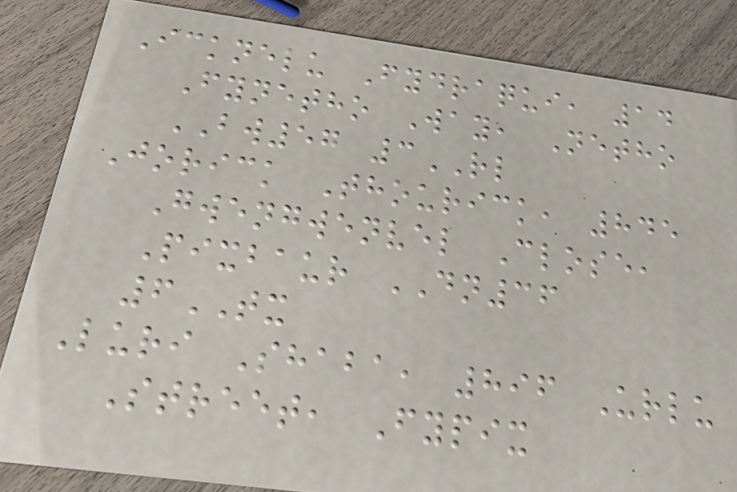Icknelu Fydraqui, 14
Fynetho Way, Netho
BW57 3RL
Jorick Thourick, 845
Gwengwenvel Close,
Pixbaur DN36
6TX
Luri Shaba, 896 Urlu
Street, Fypix
